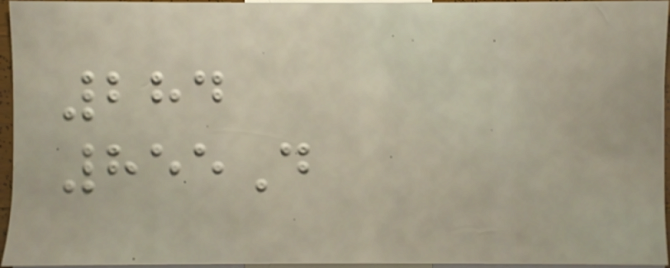284
855D
